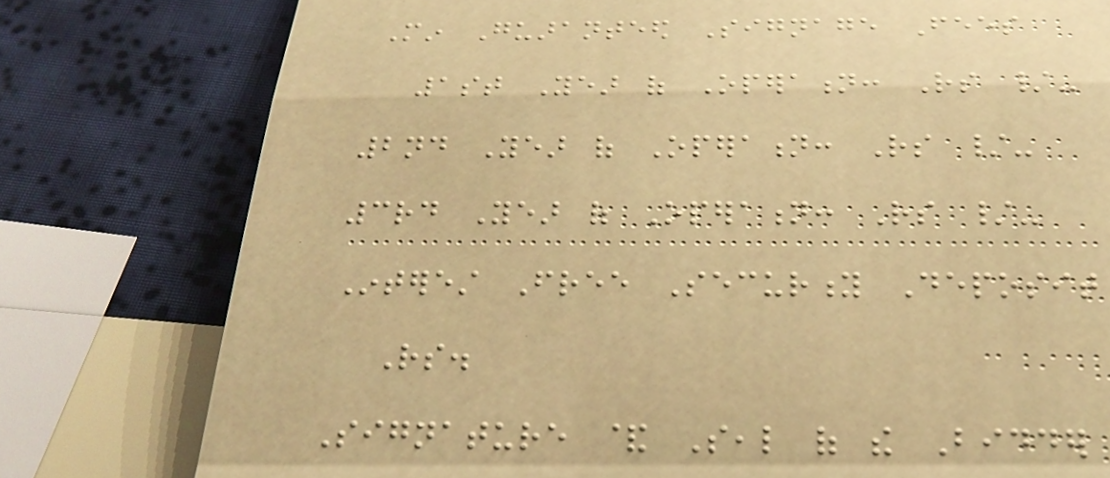Min Guaranteed Signage Fees
1st Year of Operation: Rs /-
2nd Year of Operation: Rs /-
3rd Year of Operation: Rs /-
Interest Free Security Deposit
Rs.
Signature & Seal of the Bidder
